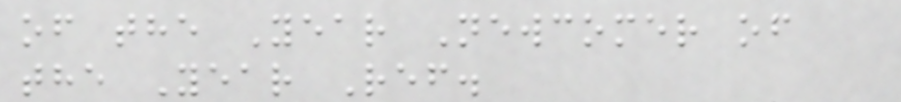of the Year Newcomer of
the Year Ref.
